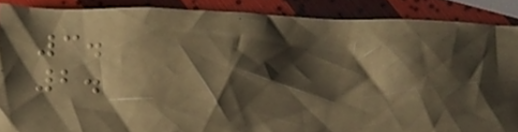3.
2.
